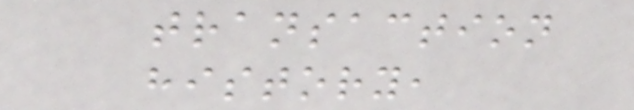transaction
history,
